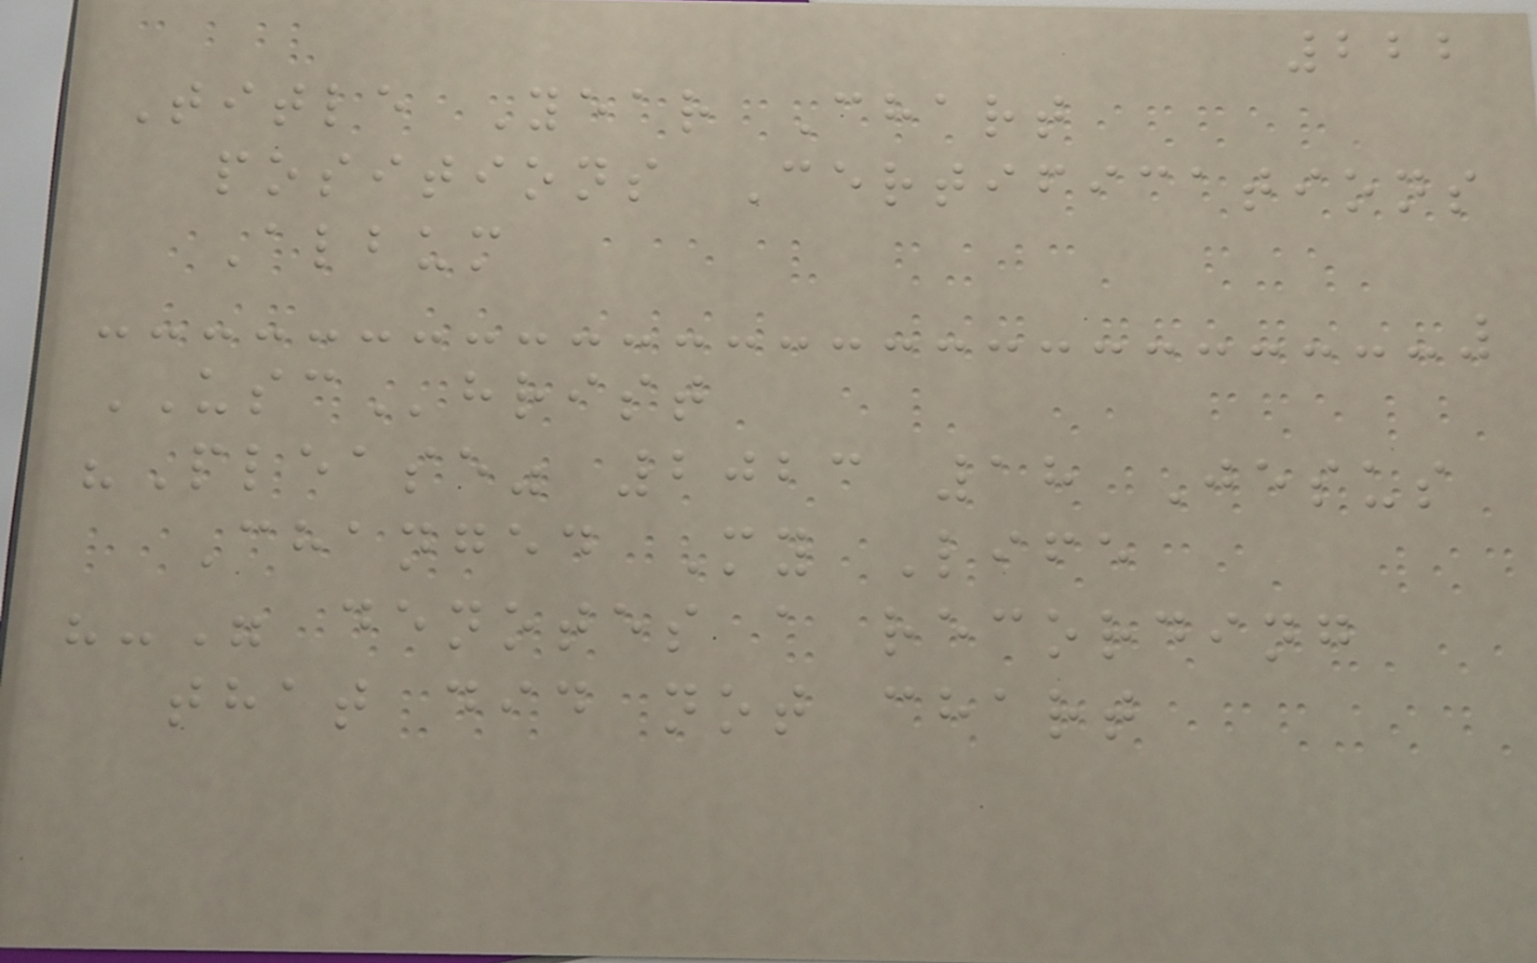222
Title Year Chart
positions Certifications
Album
USChrist
"Please" 2023 18 Jesus
Changed My Life
"-" denotes a recording
that did not chart
